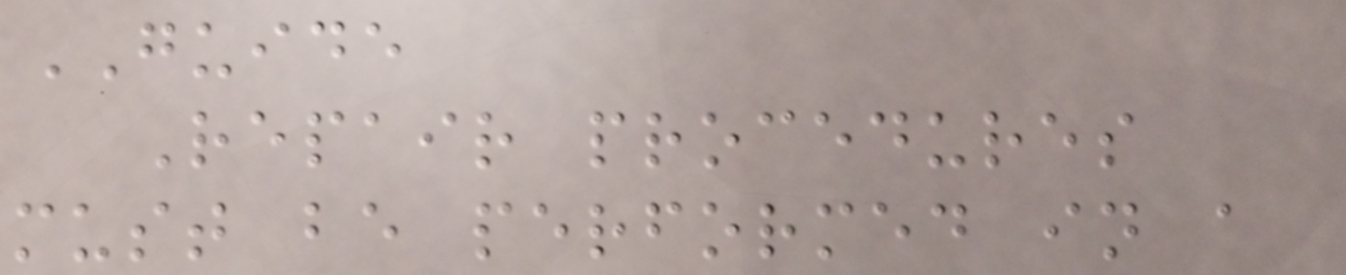GUIDE
Repair procedures
must be performed in a
